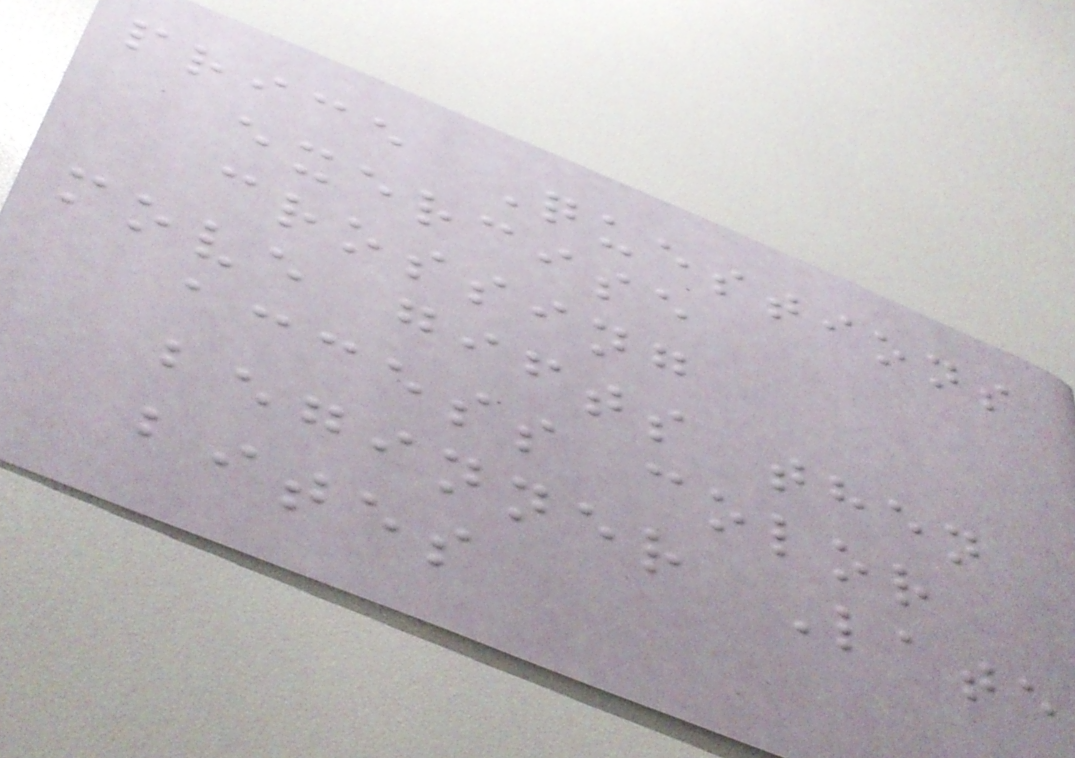price Questions
exercise
crossing
move gifts then
access color
beginner Late
bites
